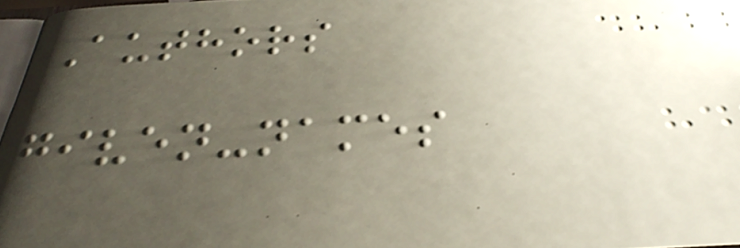Authors
given-names
